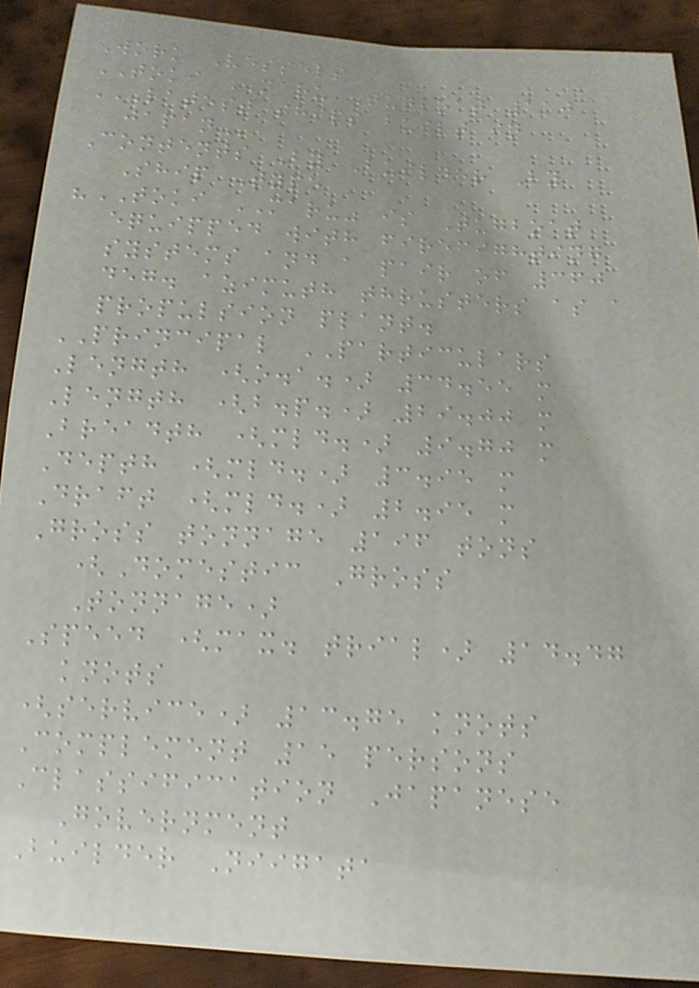Work Vessels
TOKI MARU Tugboat 110
LATEST SHIPS BUILT IN
JAPAN
Contents By Builder By
Ship Type
"TOKI MARU" is Tugboat
equipped with firefighting
systems and a pair of 360
deg. azimuth thrusters as a
propulsion plant.
PRINCIPAL PARTICULARS
Length (o.a.) 34.55 m
Length (b.p.) 29.00 m
Breadth (mld.) 9.70 m
Depth (mld.) 3.95 m
Draft (mld.) 2.95 m
Gross tonnage 196 tons
(Domestic Gross
Tonnage)
Speed (max. trial) 14.47
knots
(service) 13.75 knots
Complement 15 persons
Classification Japanese
Government
Builder Niigata
